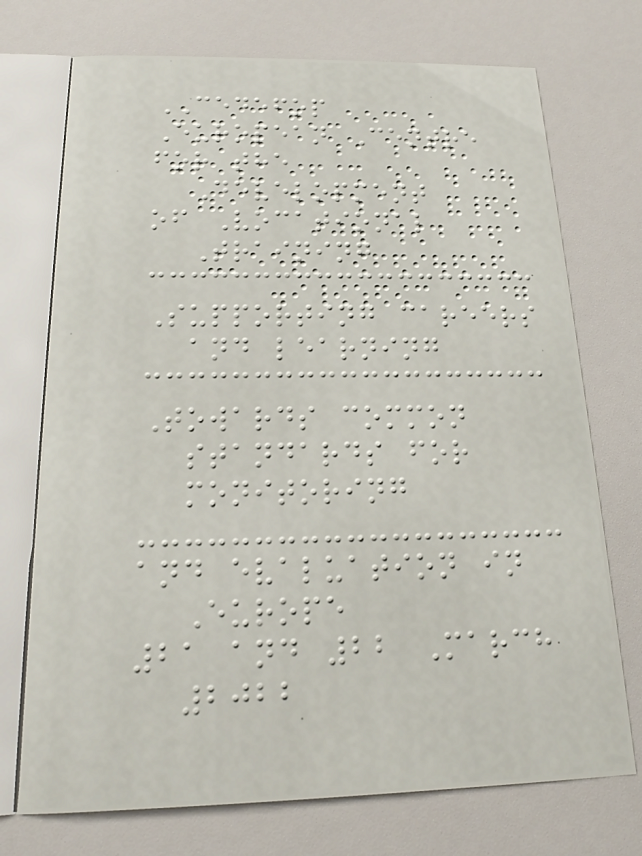CEDEFOP
European Centre
for the
Development
of Vocational
Training
Supporting careers
and learning
Towards common
standards for
monitoring
and evaluation in
Europe
21 and 22 March
2022
